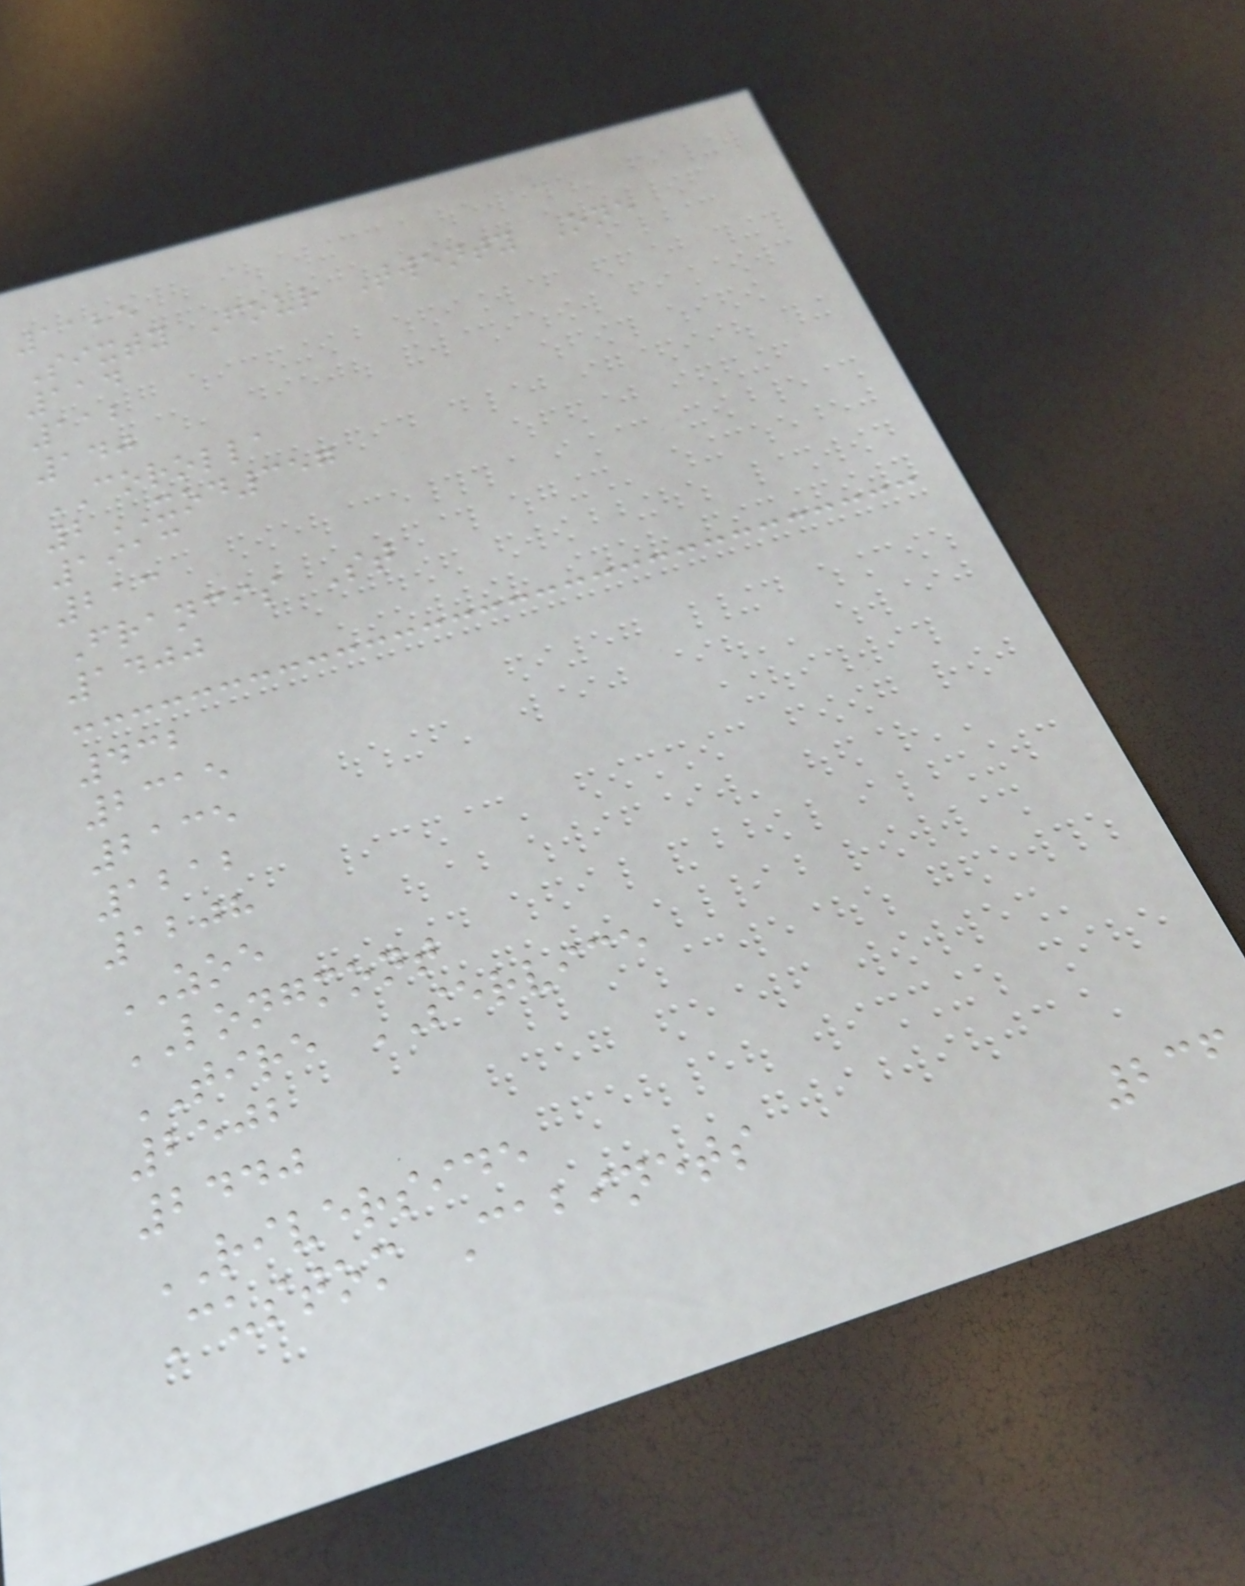1125
Sixty Four Twenty One
114
112
140
COROLLA
2XOD357
1913
213
Francis St
1400
432
2315
2135
1212
1208
ZOE
LONGMONT
TIRE SERVICE
2502
2440
RIVERSIDE
Custom Cabinets
236
